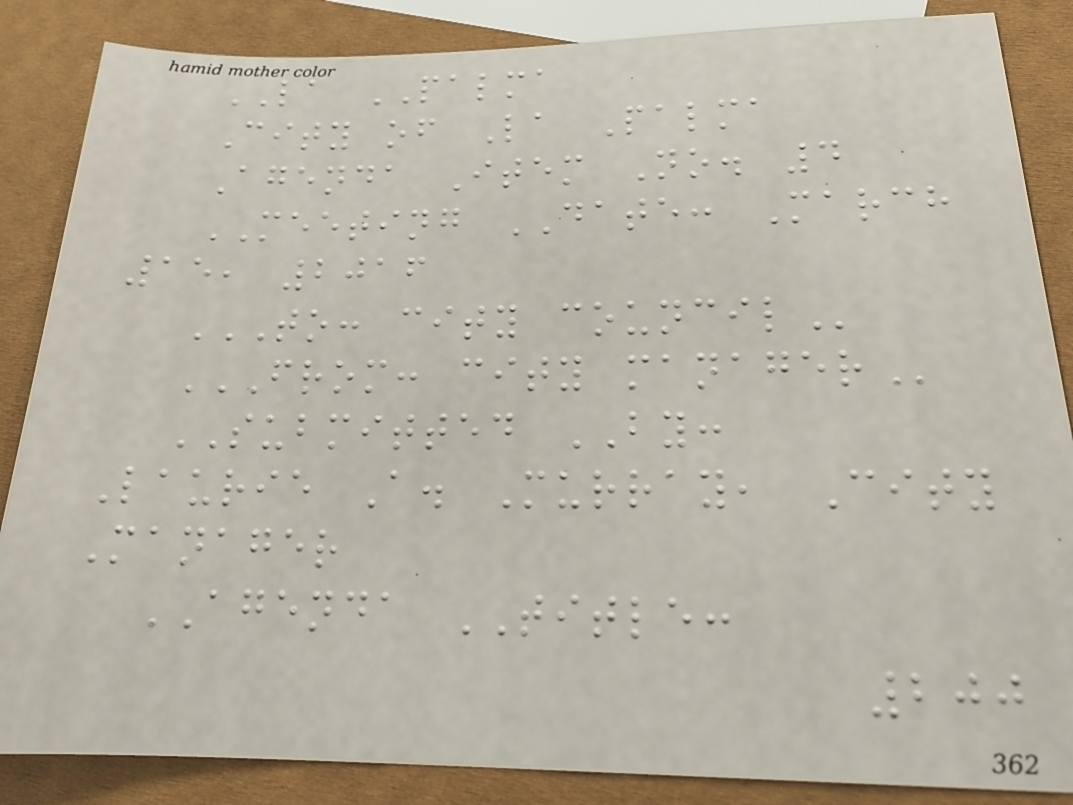LA PALMA
City of La Palma
Agenda Item No. 4
MEETING DATE: March
15, 2016
TO: CITY COUNCIL
FROM: CITY MANAGER
SUBMITTED BY:
Laurie A. Murray, City
Manager
AGENDA TITLE:
200
